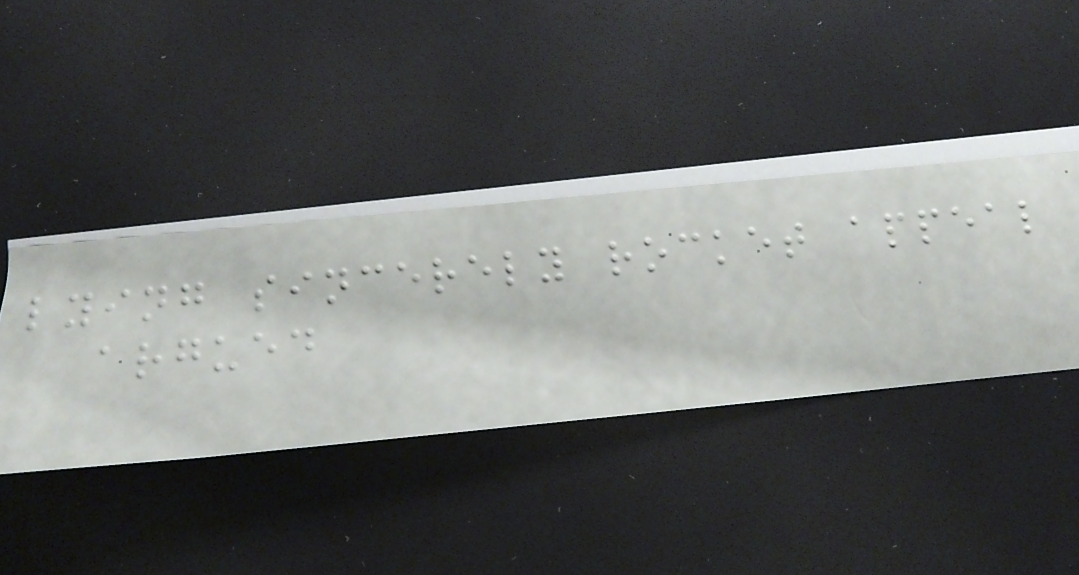lying sincerely rocket appeal
argued
